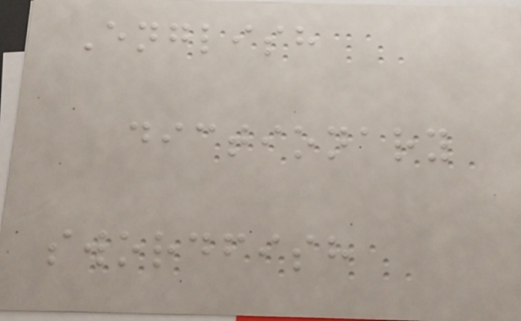English
dictionary
swordfish
